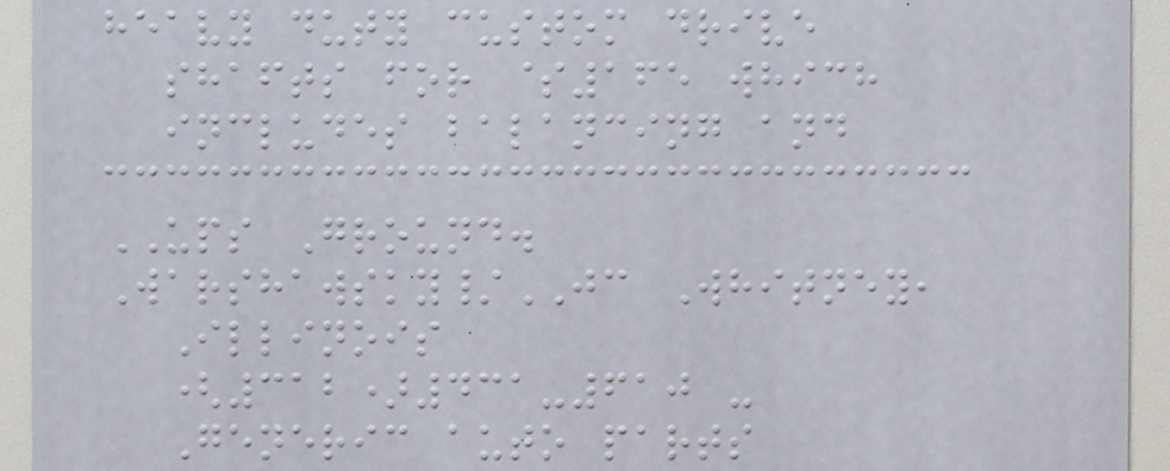heavy duty custom drive
shafts for $165 which
includes balancing and
UPS Ground.
Warshawsky/JC Whitney,
Illinois
(312)431-610 -
Generic auto parts
